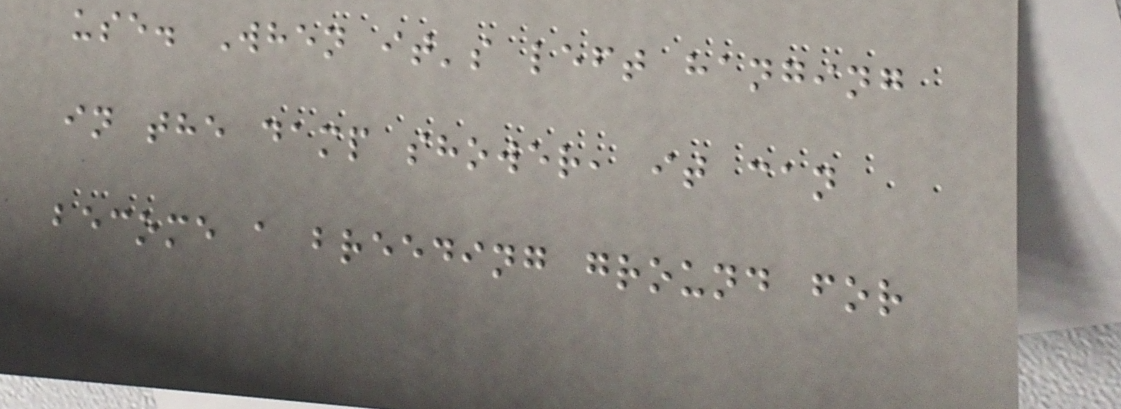use. When it's left hanging
in the damp shower, it can
become a breeding ground for
